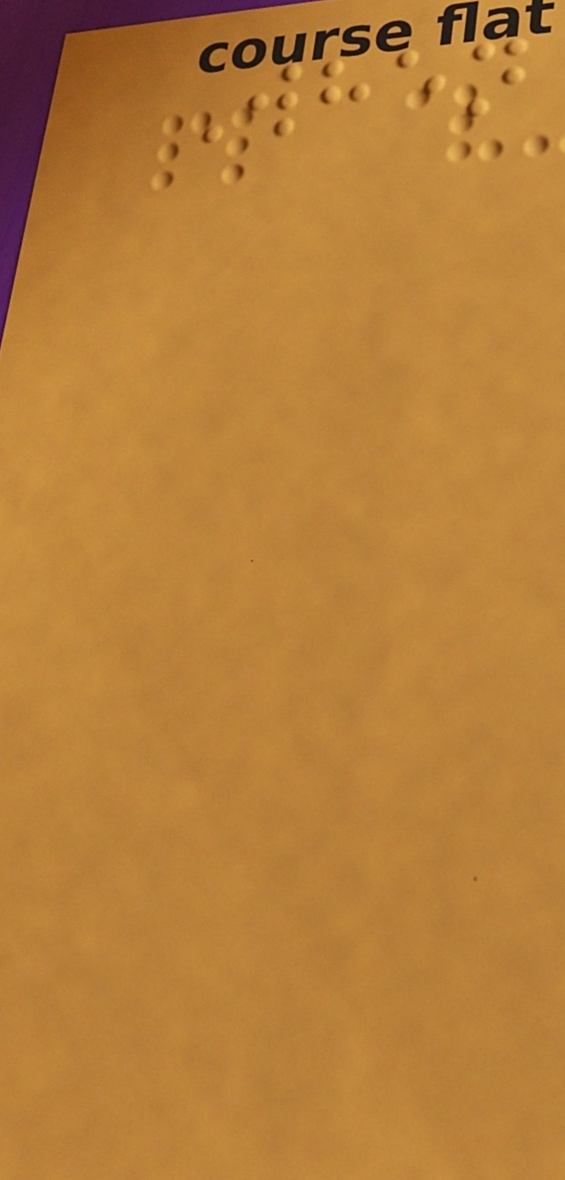When
